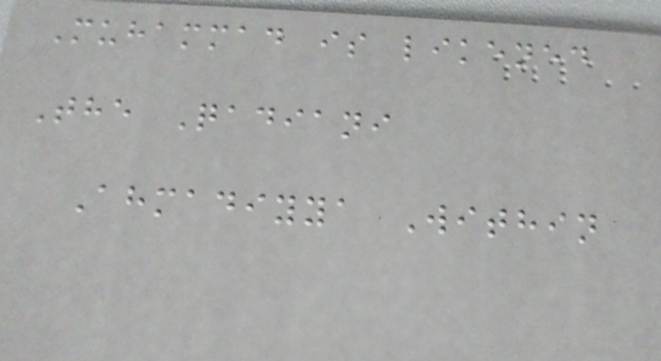Muhammad is likened
The Qadiani
Ahmadiyya Within
